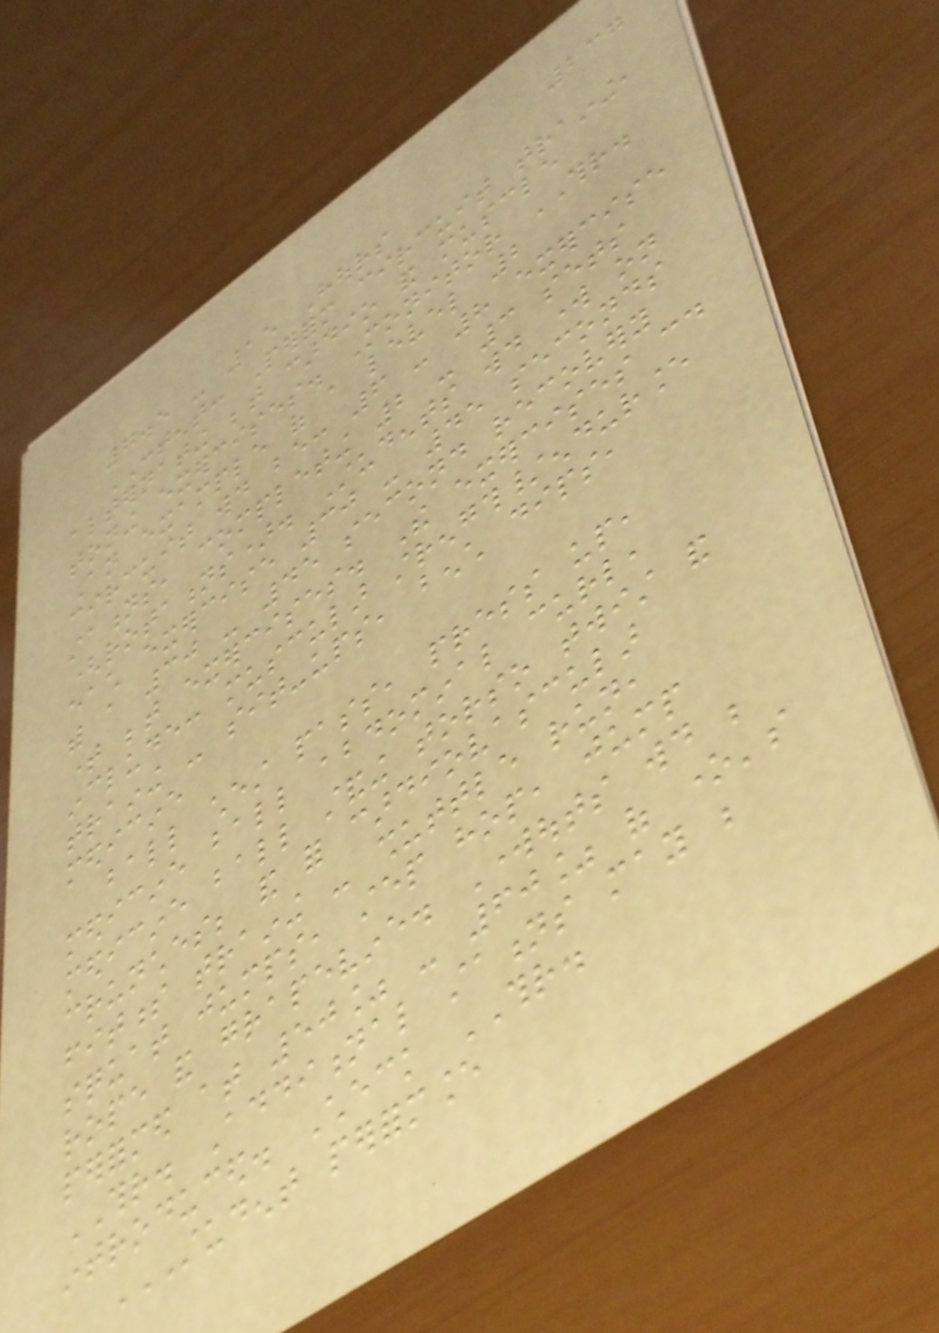237
7.5 - 15 Hours
CONTENT: Perform circuit training,
alternating between cardio and muscle
toning exercises. Monitor THR.
An example of a level 2
circuit would be: 6 - 8 exercise
stations, completing 2 - 3 sets
(rotations). Students would work on
each exercise 30 - 45 seconds
with a 30 - 45 second recovery
time between exercises. The exercises could
include: muscular strength/endurance
training - sit-ups, bench dips,
medicine
ball chest pass, press up,
medicine ball abdominal curl,
medicine ball standing torso twist and
crunches; and for cardiovascular
fitness training - shuttle run,
squat jumps, step hop, jump
rope and grapevine. Workouts would be
performed at 50% - 60% of one's
THR. Additional stations may be
introduced. Check THR.
STUDENT PERFORMANCE
